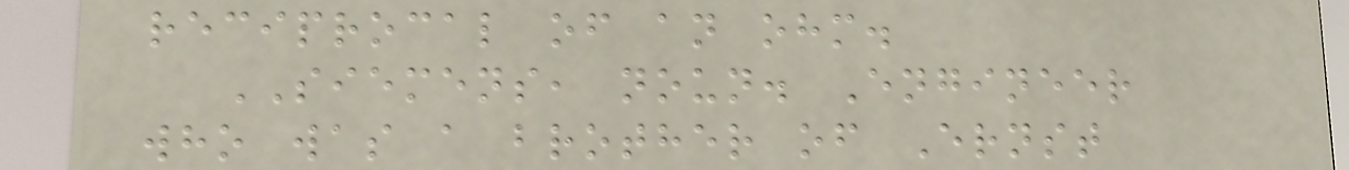reciprocal of an ohm.
SIEMENS, noun. Engineer
who was a brother of Ernst
